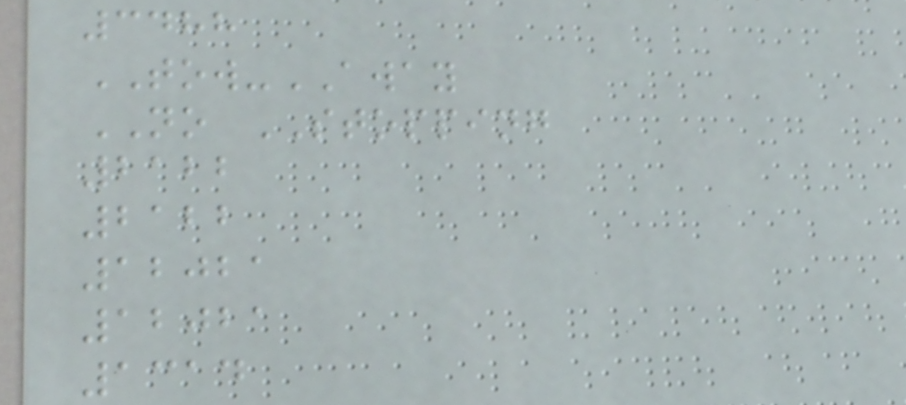3488
TOW-AWAY
NO STOPPING
2122
2122
12021
12021
1314
